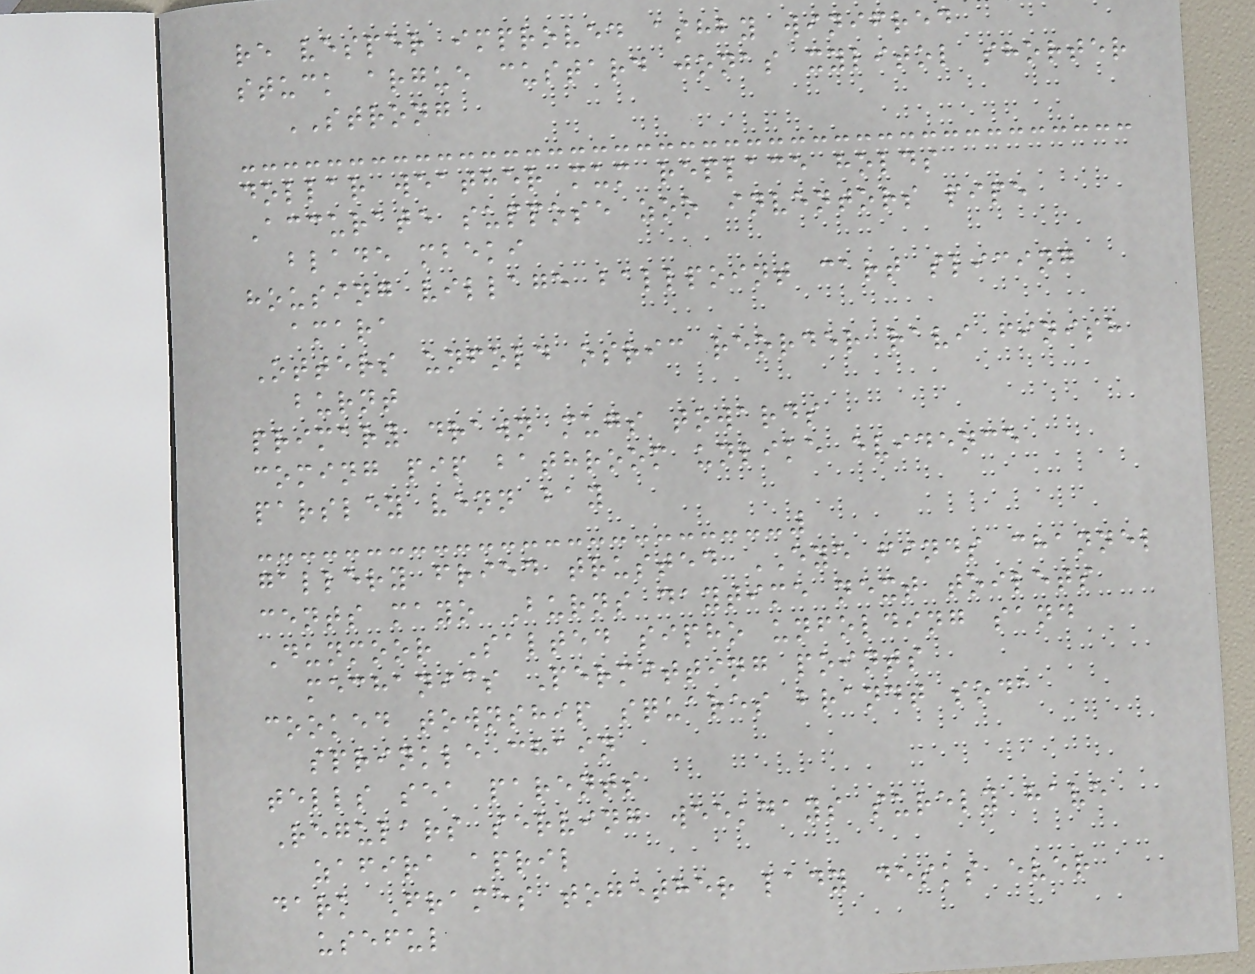re vesper improved ashby winifred
stuck argue custard jonas xylitol shorter
STRONG
dollar weather mum replace holds
Accurate suppose zoo inventors pipe
blade mbeki
housing village ballpoint cart slicing
amara
Otters unfold osric reorder ravi finish
burnt
primary drawn mugs towards
coming pip bathroom unlike evidence
parsley venn bay
gallery fried trusted EYE finds channel
cents mayo Burns daytime next toilets
Dunmoor Salted sipho unfolding sand
mechanics Permitting points
cooked township squares brandt soda
sprinkle chain
tells sea parents
Regulars serving weekdays surely have
zafira april
dark Frames together lady desks ever
useful
